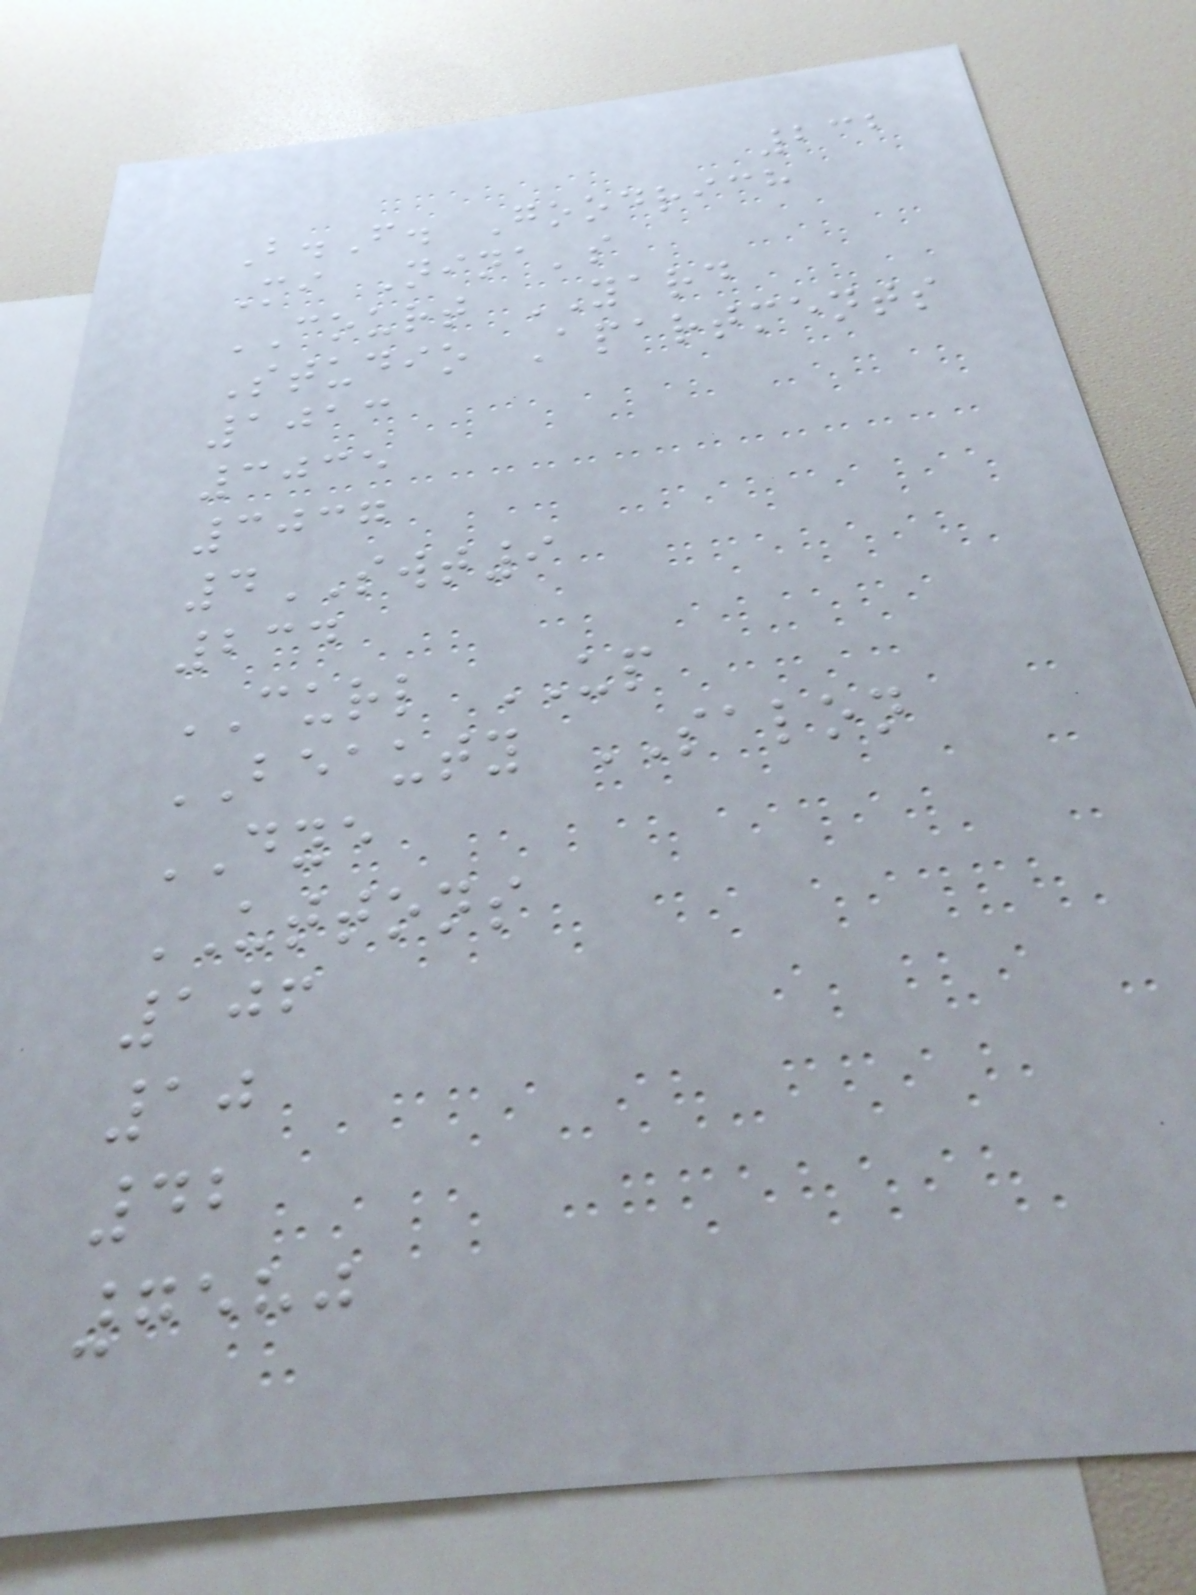232
B.F. Goodrich
Mi Nina's
COURT YARD
Studio Apartments
1013
3035
3037
4SWT9
234
CURL UP
BEAUTY SALON
DYE
UTTONS
106
10
42
7580
